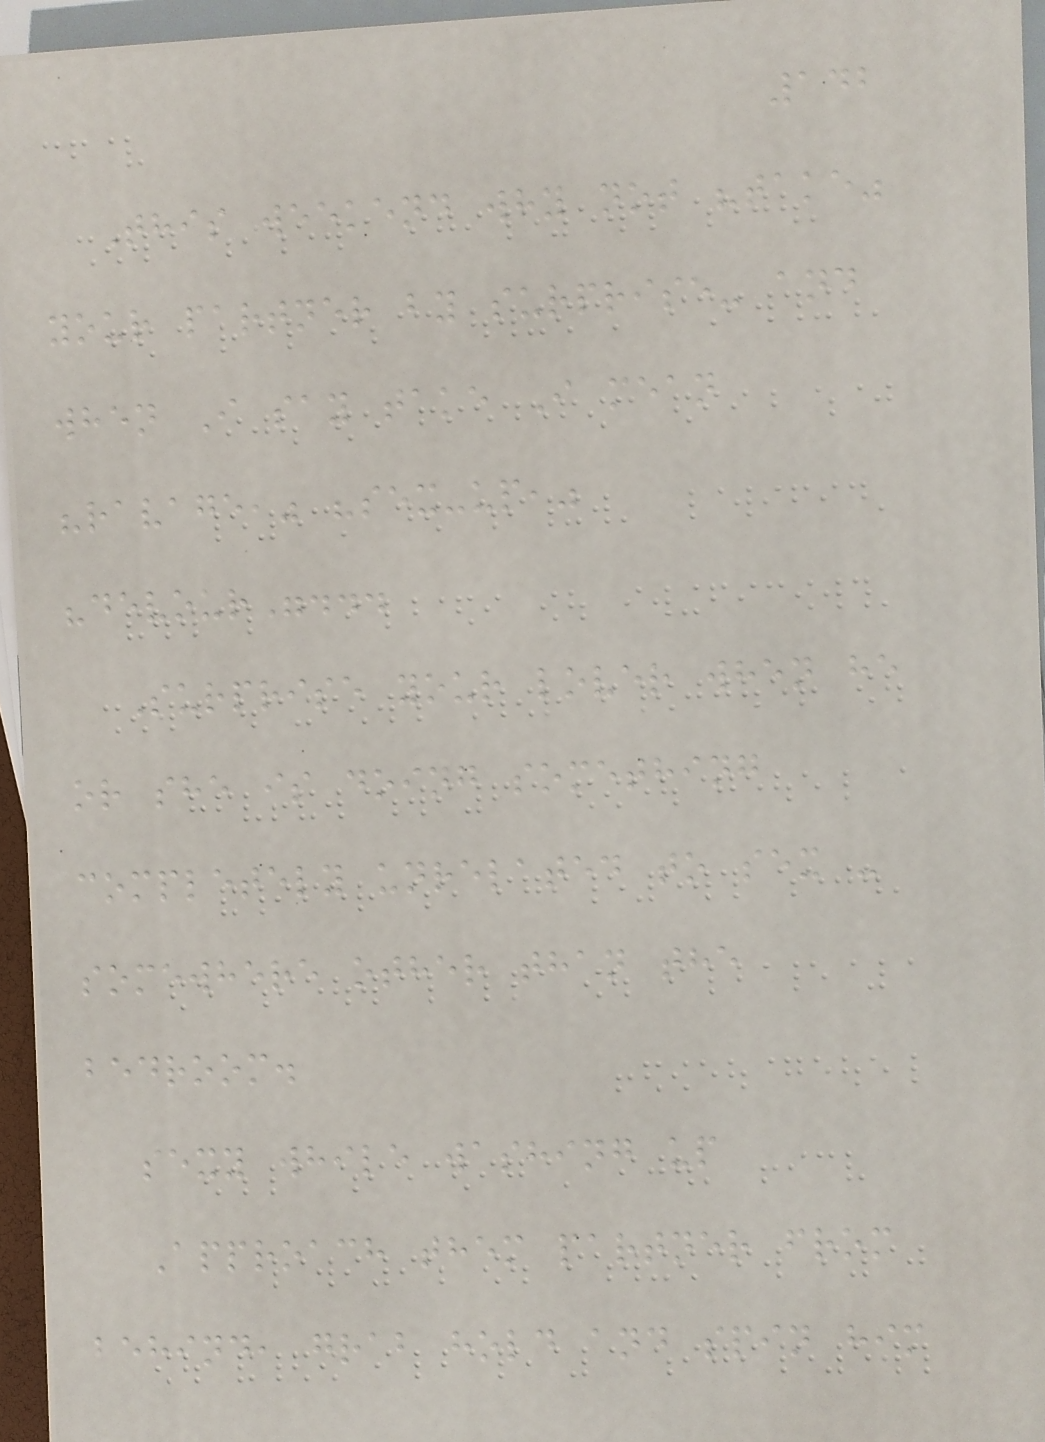142
This weekend why not "take"
your partner by surprise- and
when I say take I mean
"ravage," "sex-up,"
"devour"...
Surprise your lover when he
or she is doing something
completely unrelated to sex -
somewhere other than the
bedroom.
sexy while washing up
Approach them partner from
behind, grab hold and spin him
